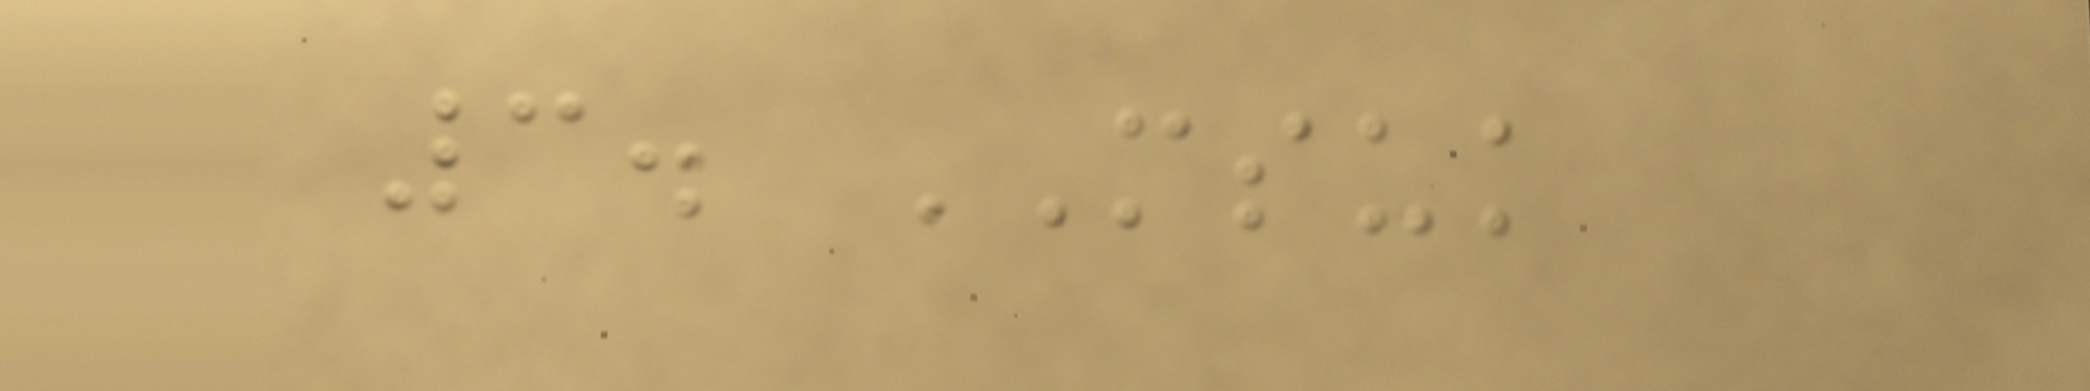3. MSUK
